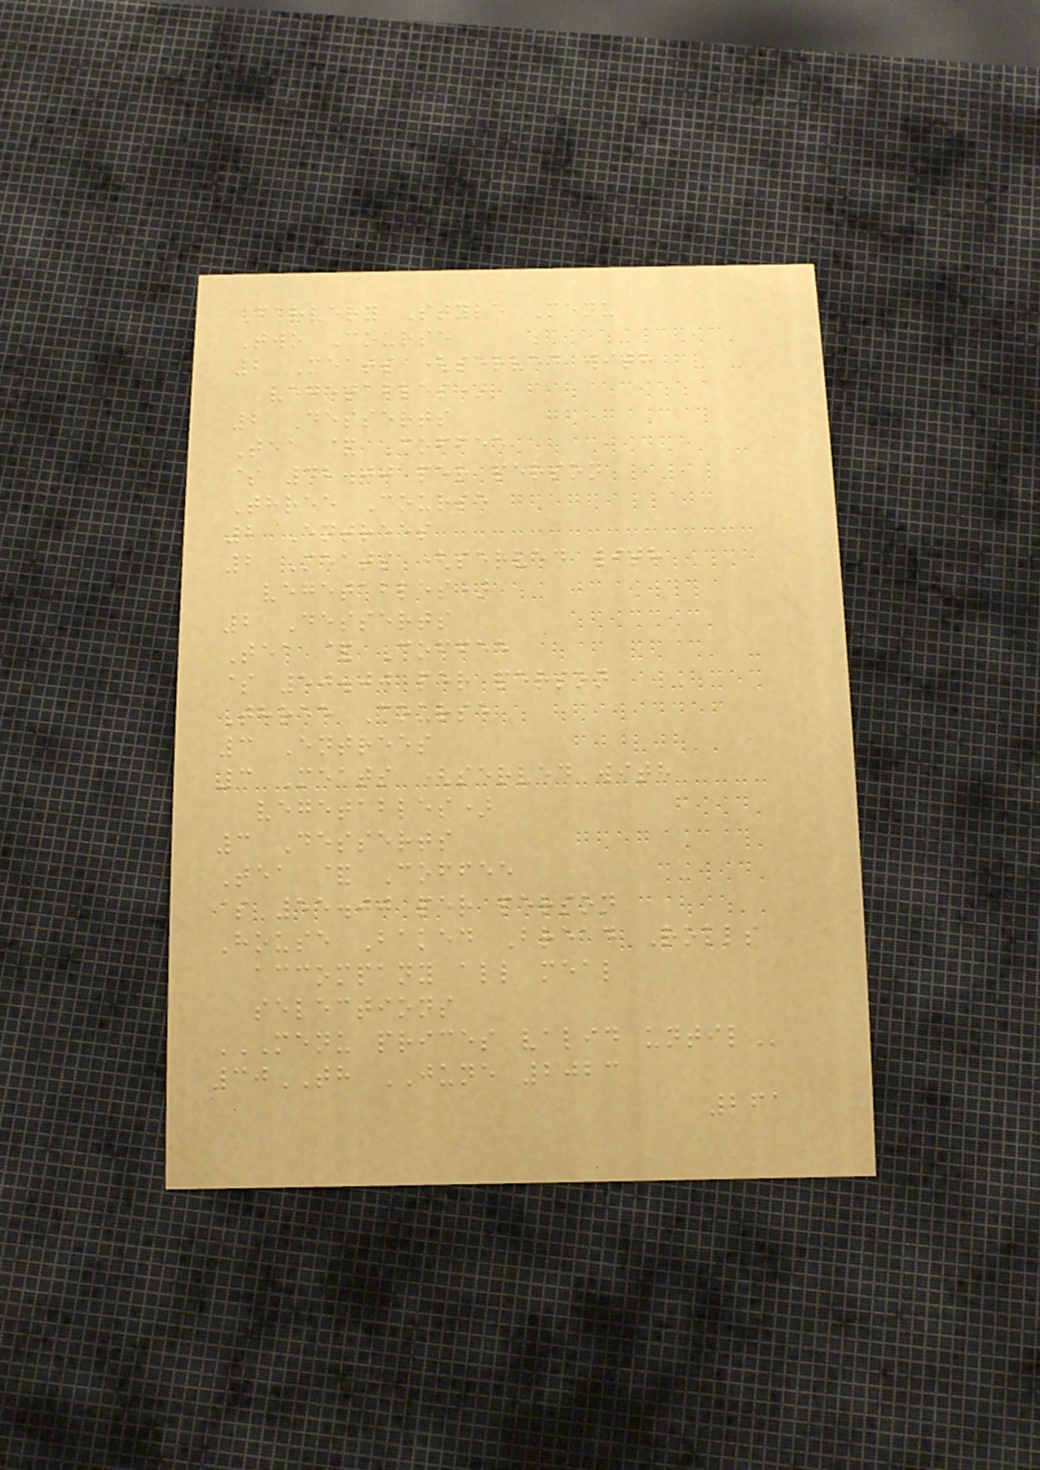Carvery Style Menu
Two Course
2 Meats (served with
vegetables)
2 Desserts
Tea & Coffee
$ 42.00 per person
Three Course
2 Entrees
2 Meats (served with
vegetables)
2 Desserts
Tea & Coffee
$ 50.00 per person
Three Course
3 Entrees
3 Meats (served with
vegetables)
3 Desserts
Tea & Coffee
$ 55.00 per person
House Baked Bread Rolls
accompany all meal
selections
MENU PRICES VALID UNTIL
30TH JUNE 2023
261
